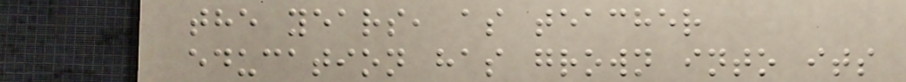the years, as teacher
education has grown into its
